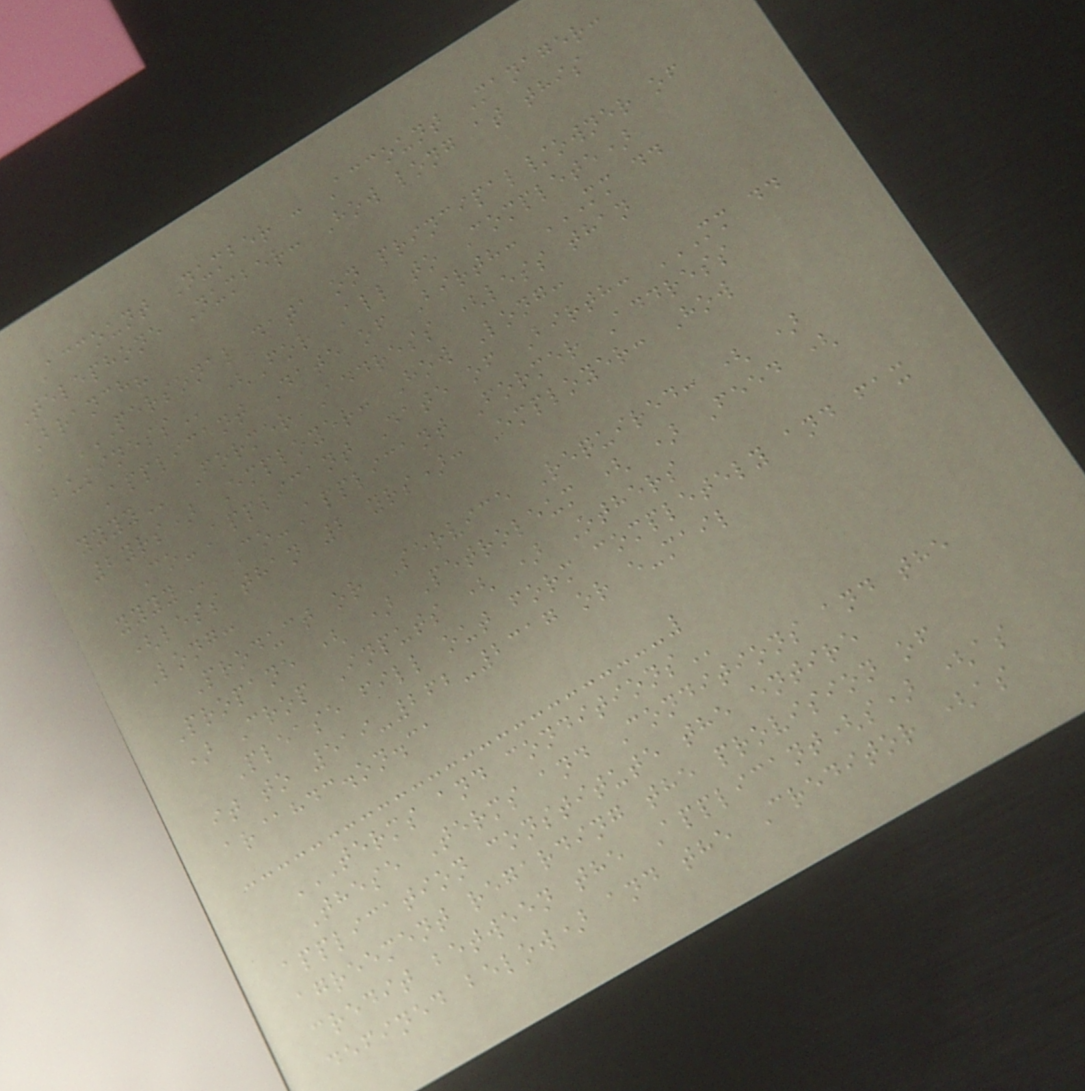Account Number : Account Manager:
Telephone Number: How long at this
Branch?
PERSONAL DATA ON PRINCIPAL/OWNER OF
BUSINESS (For All to Complete)
Applicant Date of Birth: MM DD
YYYY Former Address (less than
2yrs) Employer: How Long:
Co-Applicant Date of Birth: MM DD
YYYY Co-Applicant Former Address
(less than 2 yrs): Employer: How
Long:
Product or Service Required: ( )
Propane ( ) Petroleum ( ) Feed (
) Crop Inputs ( ) Others
Please fill out form completely and fax
it to 519-262-2317 or e-mail
ar@hdc.on.ca
TERMS AND CONDITIONS
These Terms and Conditions and the
application constitute the entire
agreement regarding the provision of
credit between the Applicant(s) (as
defined below) and the Creditor (as
